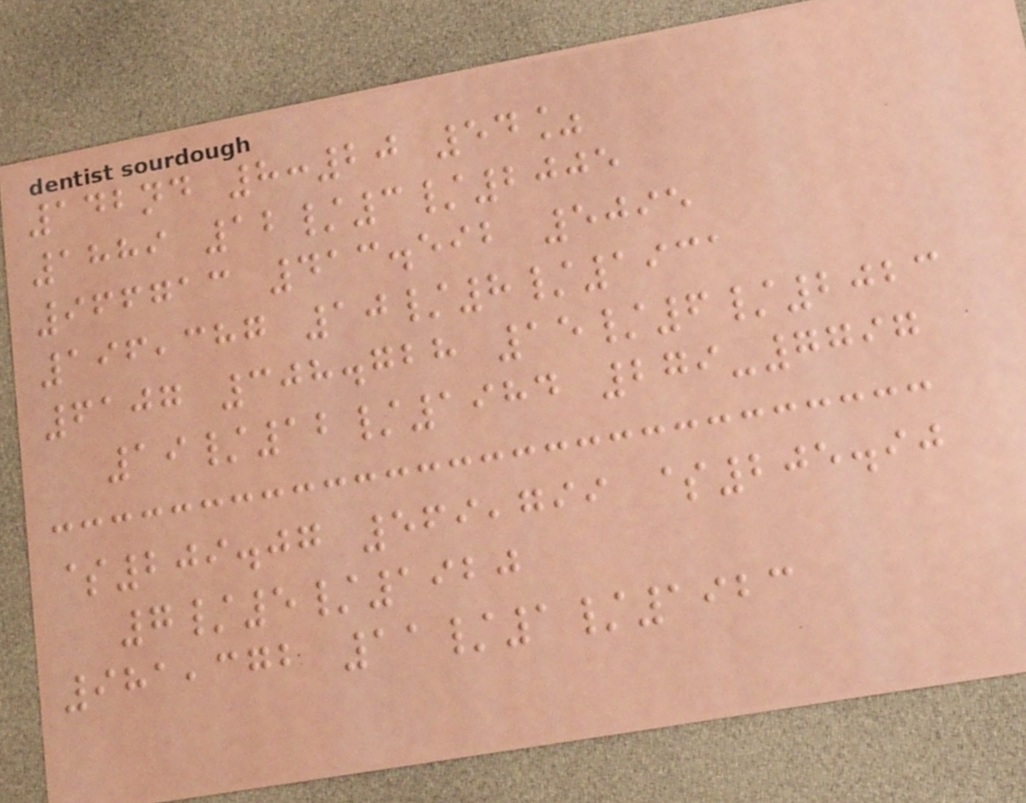142nd 8:20 54%
1889 12/3/2005
966713 413.592 5095
196,387 10/8/1931
6107 308.728 15/6/2023
19/12/1984 279-7797
$209.07 569,799 $205.90
7/5/1920
981,372 11/1/1923
